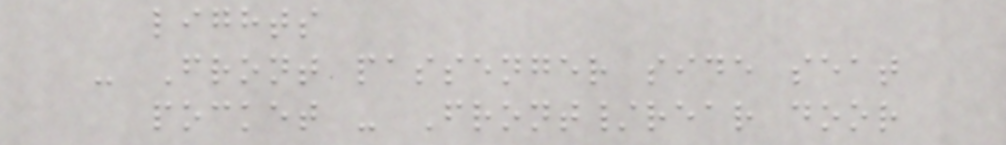lights
- Front passenger side seat
pocket - Front/rear door
